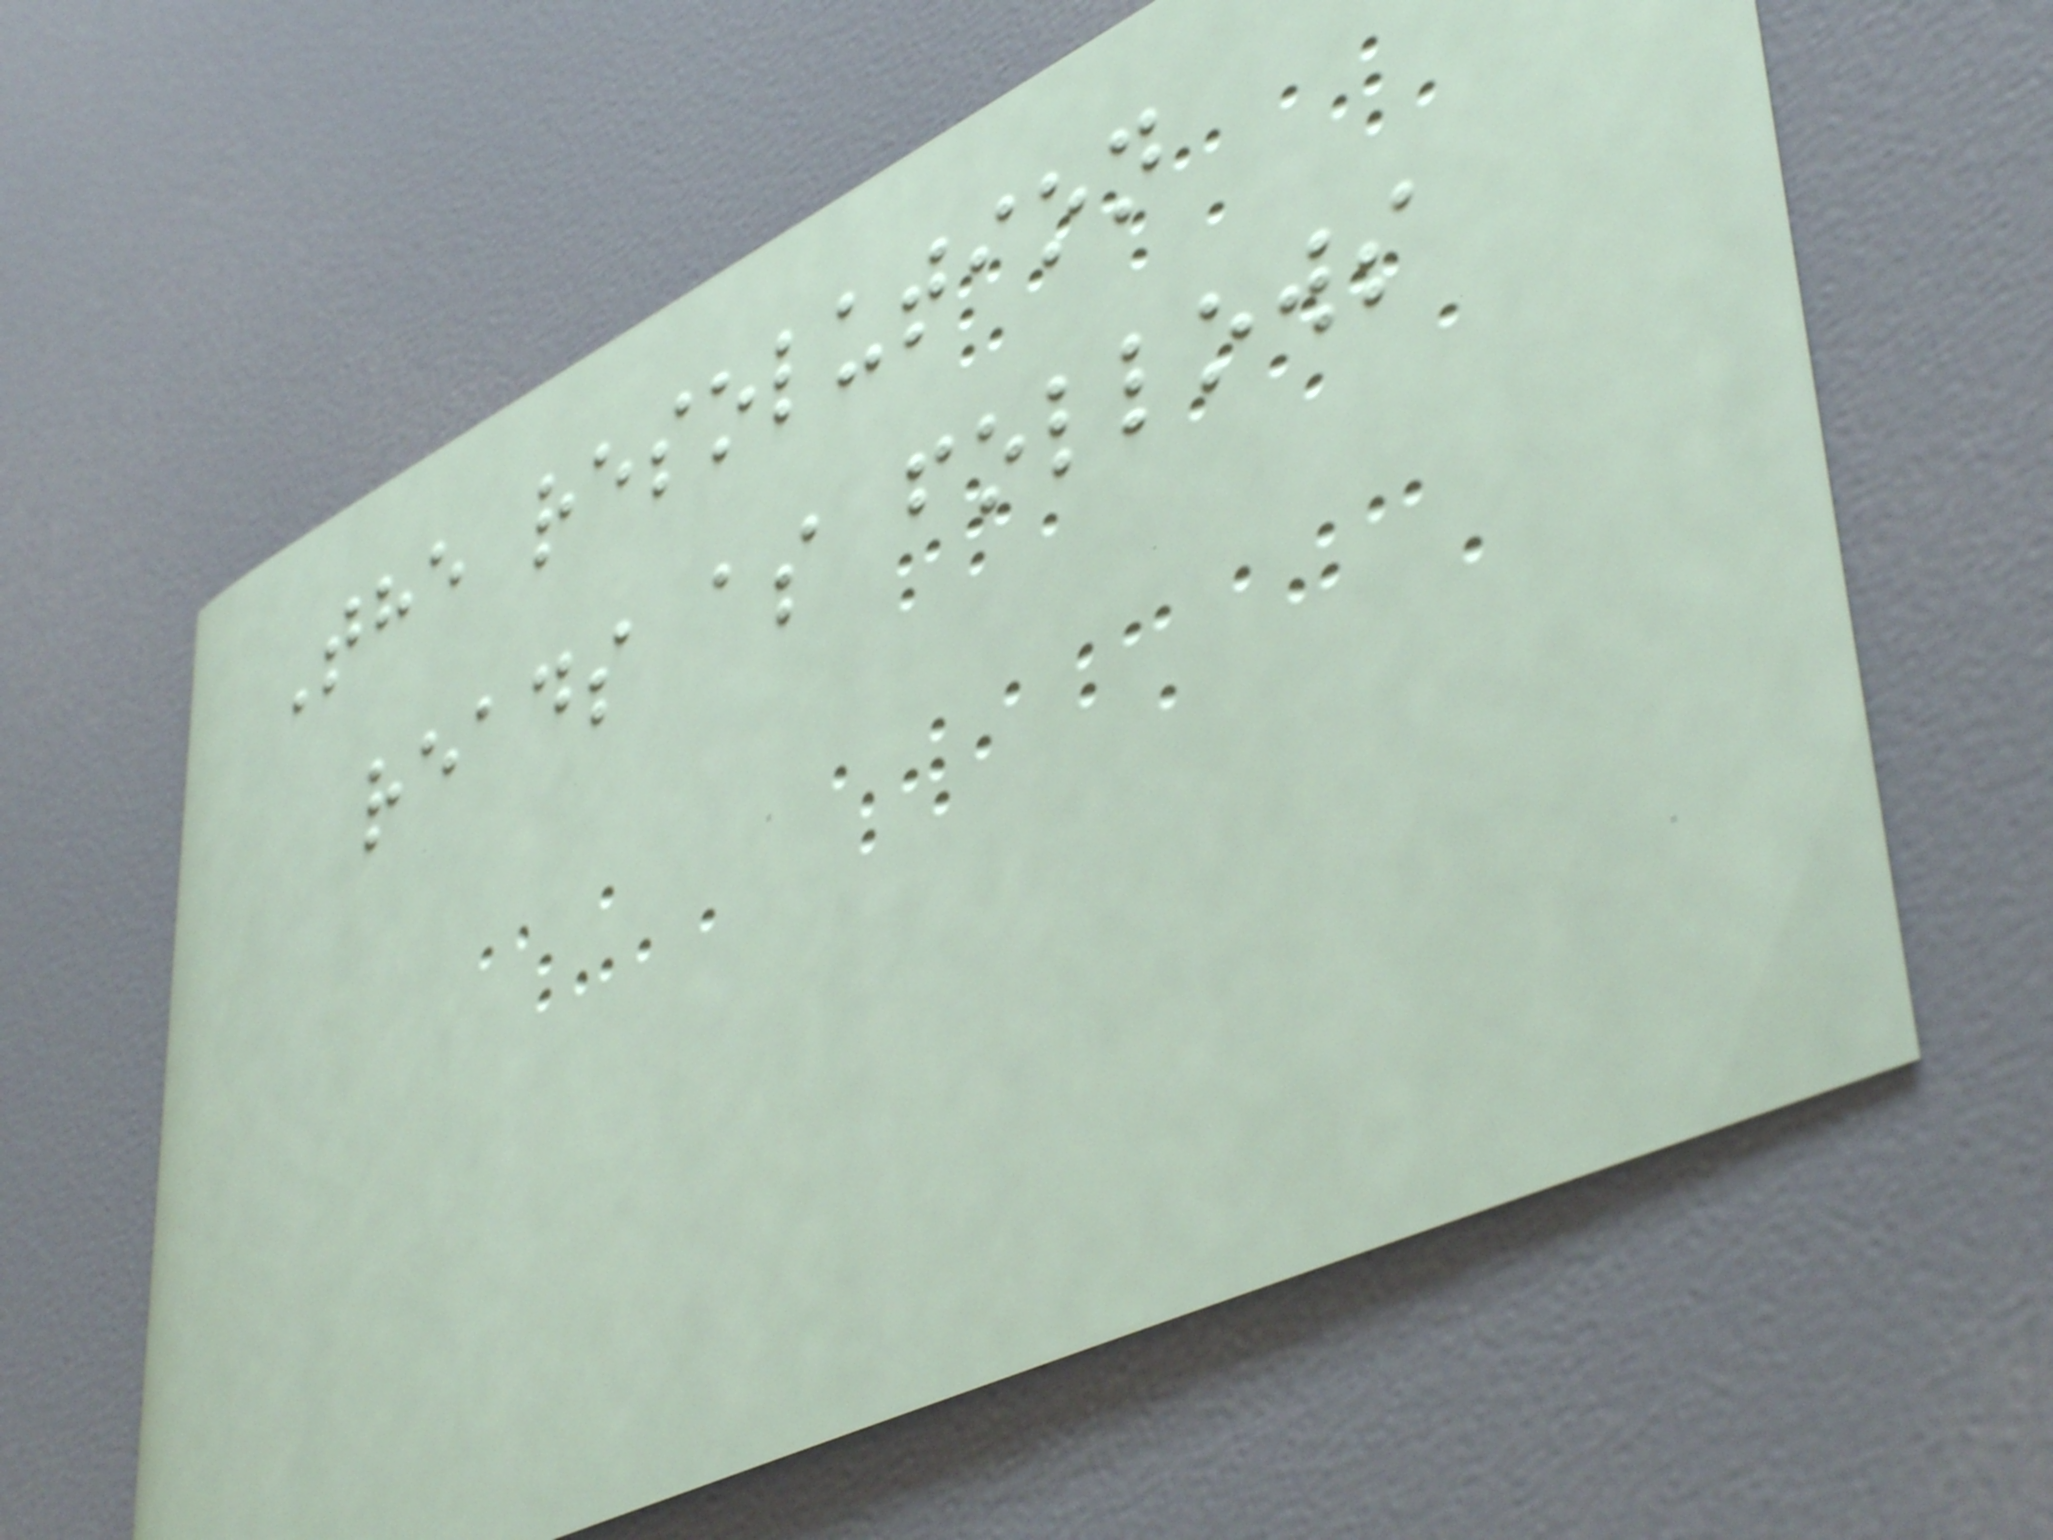The resolution
reads as follows
